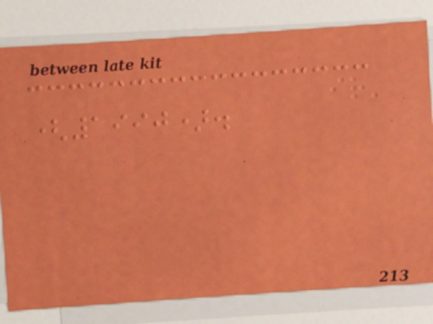(1990).
